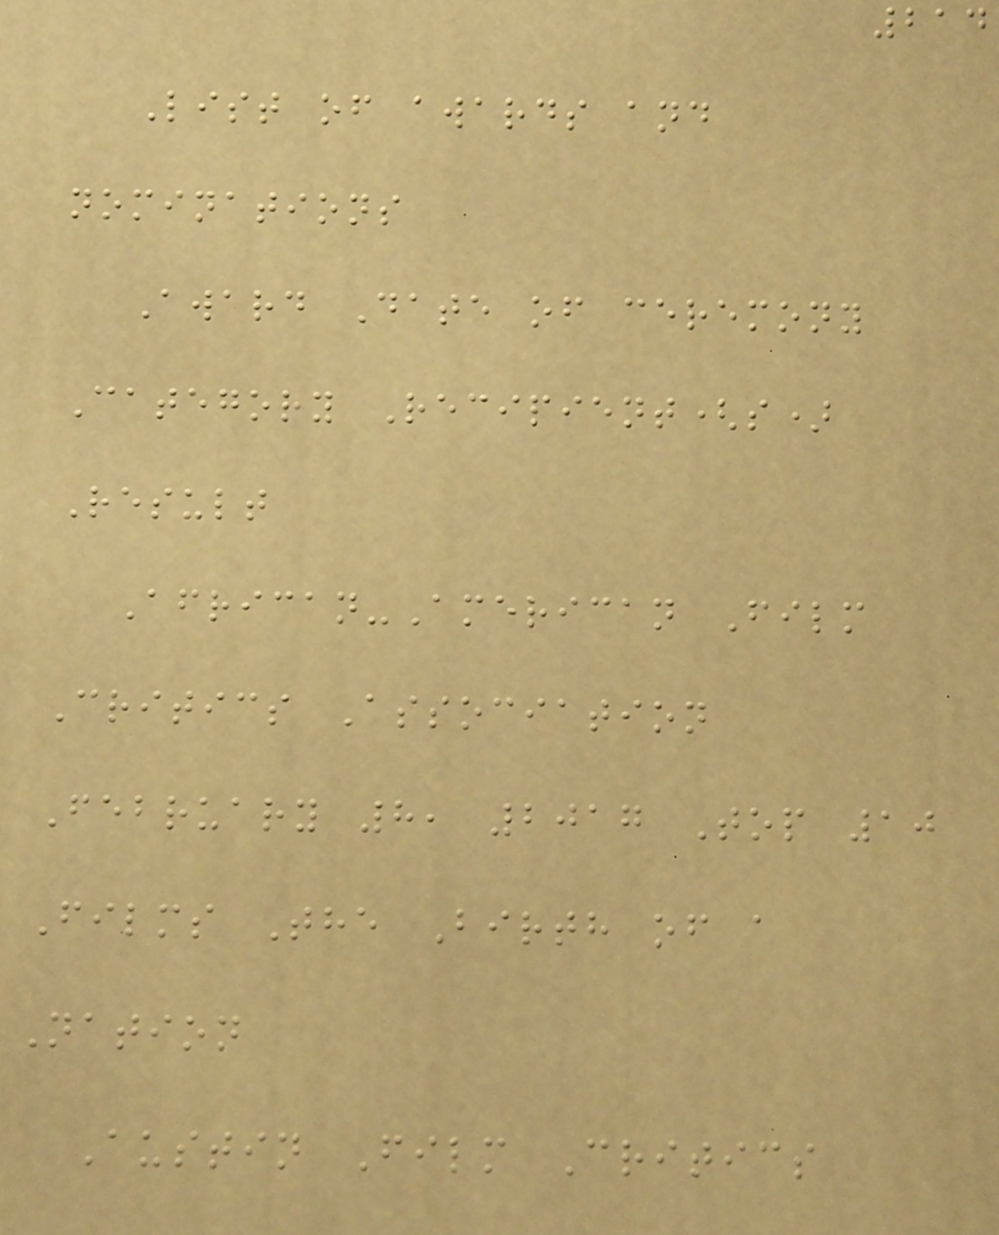214
List of awards and
nominations
Award Date of ceremony
Category Recipient(s)
Result
African-American Film
Critics Association
February 8, 2017 Top 10
Films The Birth of a
Nation
Austin Film Critics
